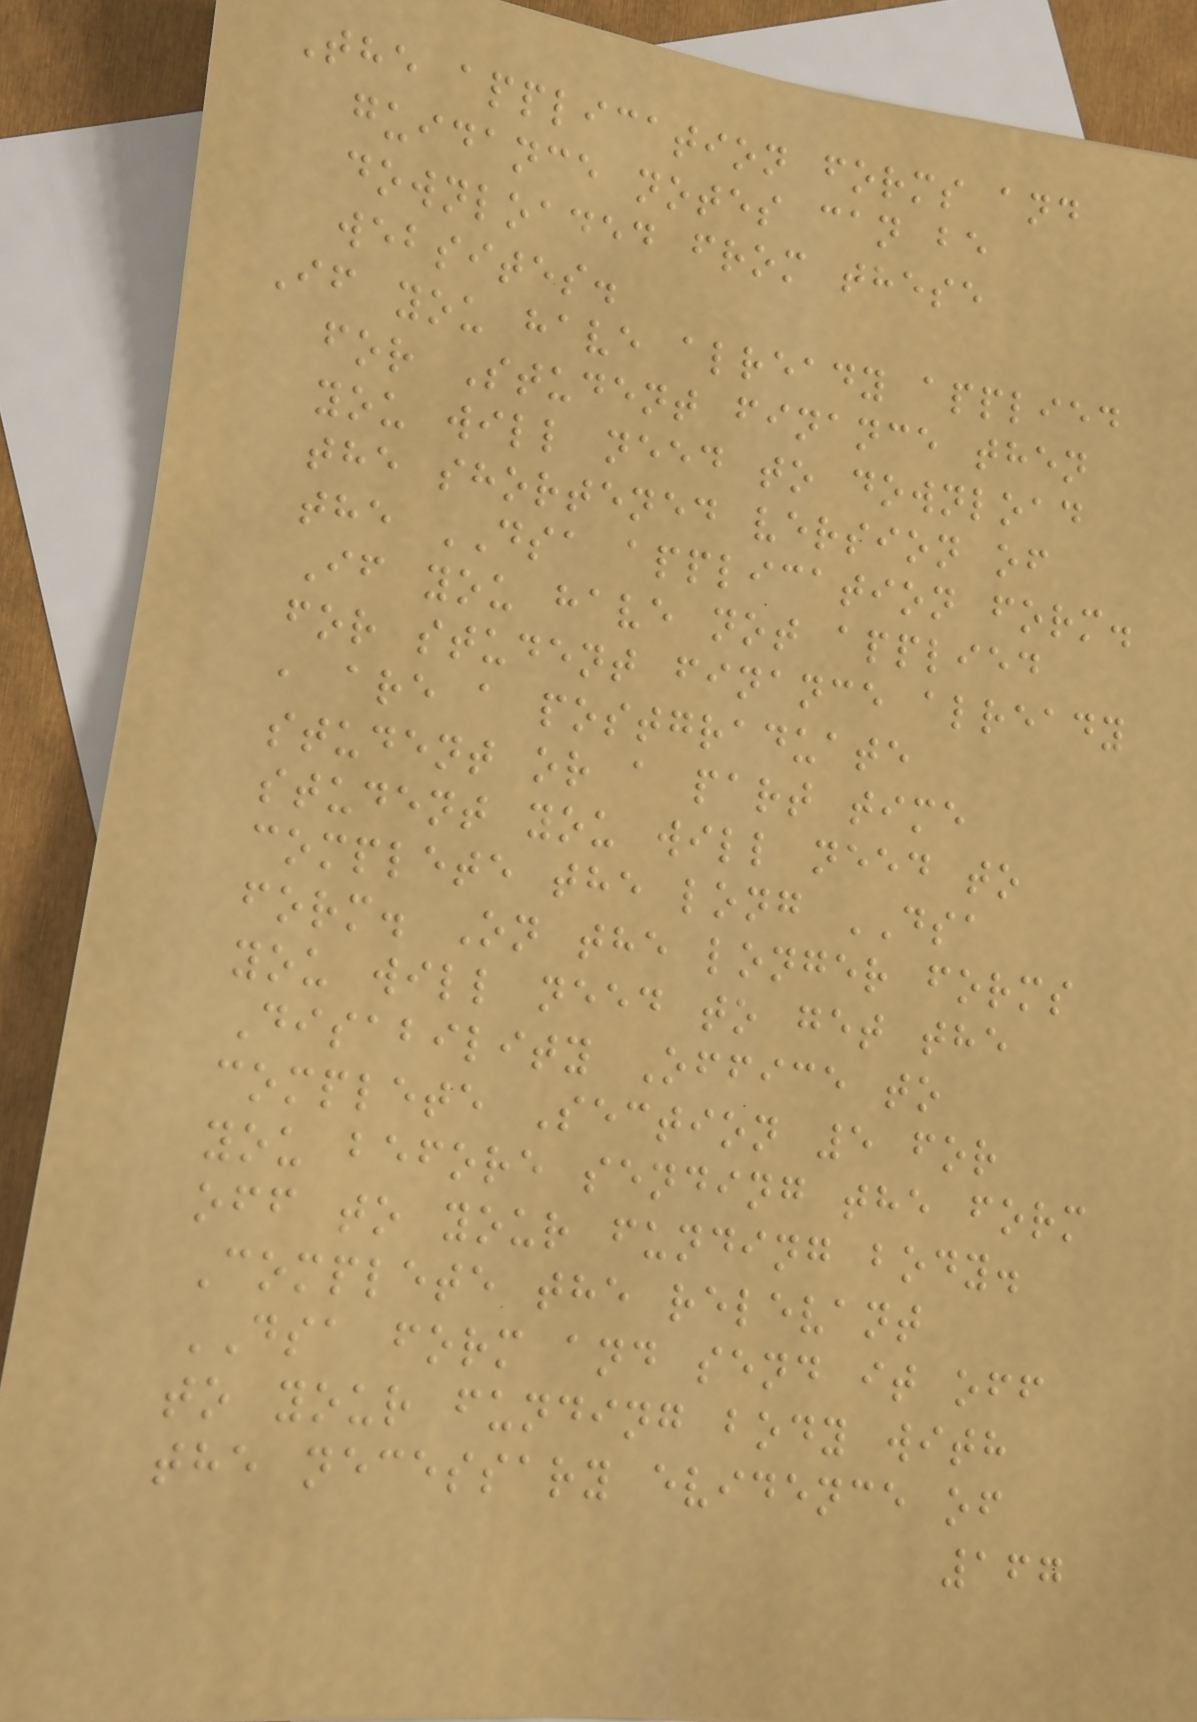The application forms and
guidance notes can be
downloaded from these
websites.
If you have already applied
for Student finance then
you will need to download
the shortened version of
the DSA application form.
If you have not applied
for student finance already
, are a postgraduate
student or a part time
student you will need to
complete the long DSA
form. On the longer forms
you will need to get the
Disability Office to
complete Section 5 for
you before sending the form
off to your funding body.
Complete the relevant
DSA form and send it off
to your funding body with
the necessary evidence of
167
